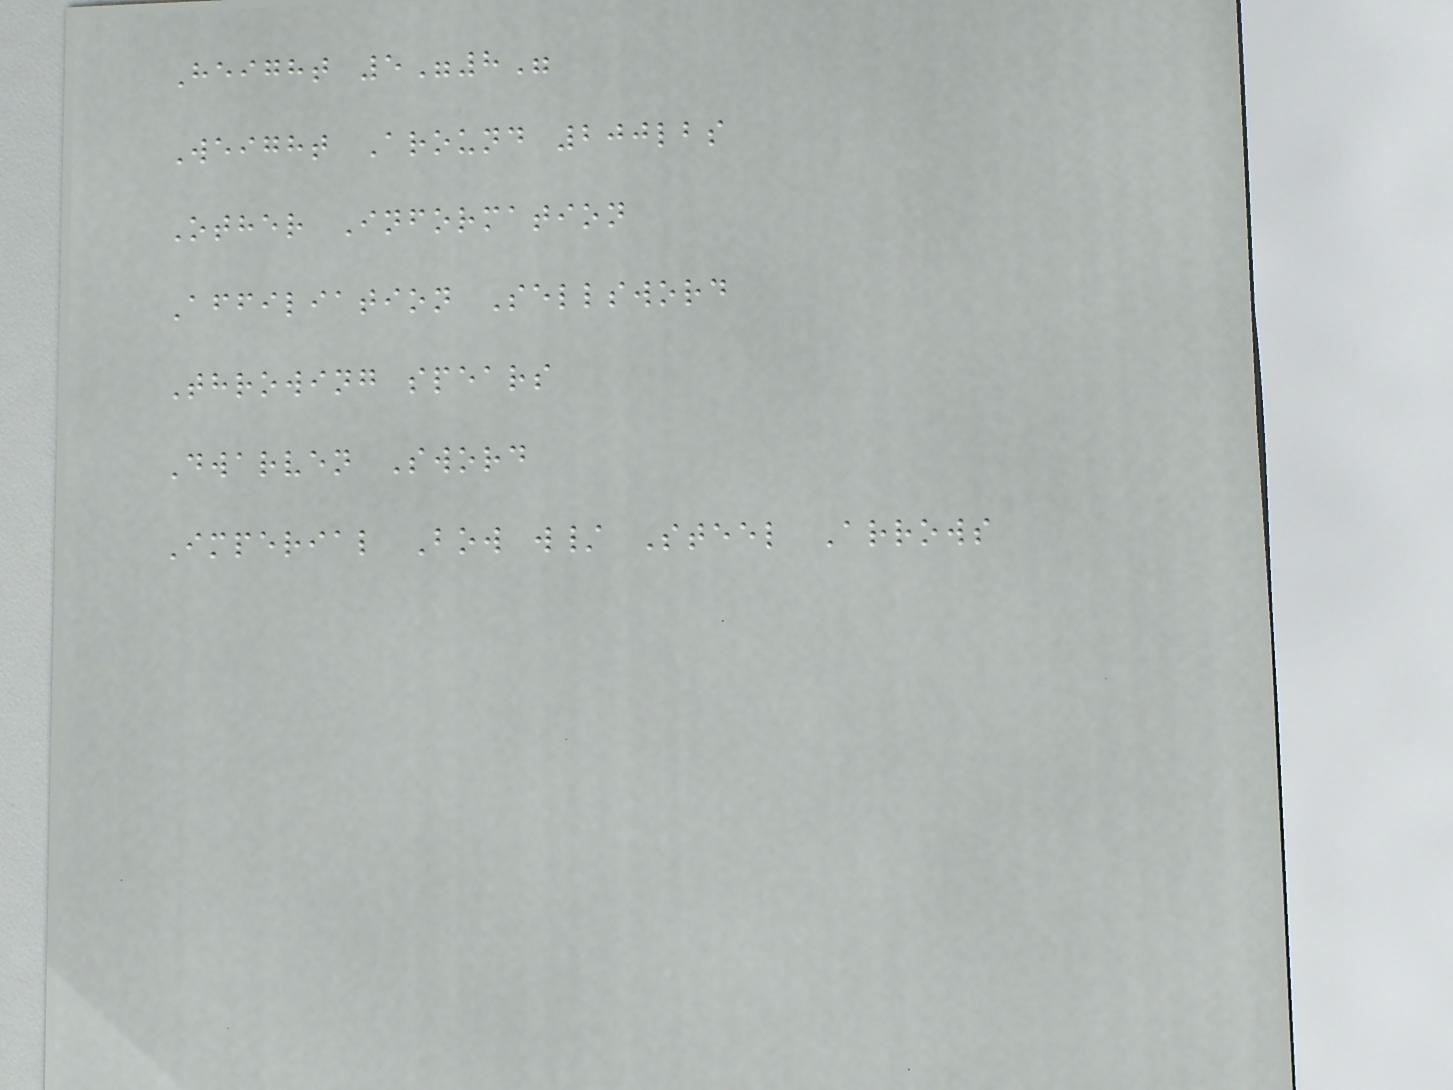Height 5"8"
Weight Around 200lbs
Other Information
Affiliation Sellsword
Throwing spears
Dwarven Sword
Imperial Bow w/ Steel Arrows
